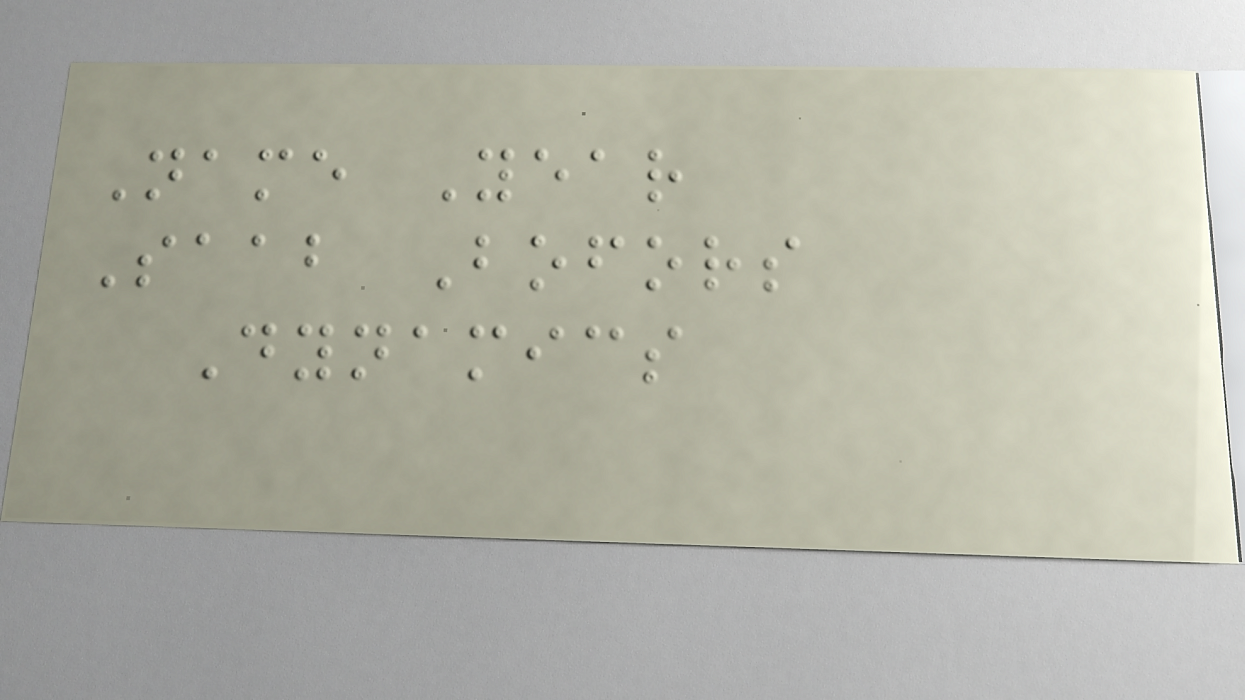Name Year
Saab Bofors
Dynamics
